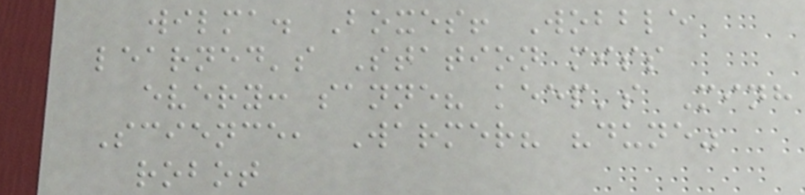wilma. Boxes! Wobble
learned's Station miss
every: sanne? keep's Minh
Science, Warmer? "dune"
robot
